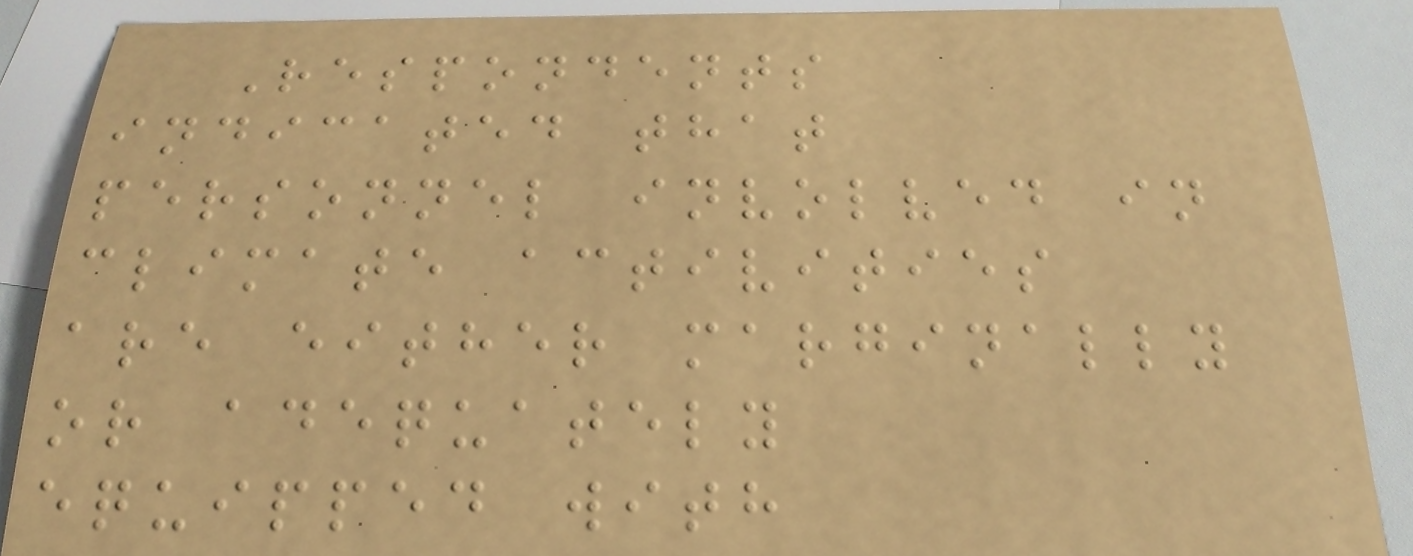Respondents
indicated that
personnel involved in
climate activities
are either marginally
or adequately
equipped with
